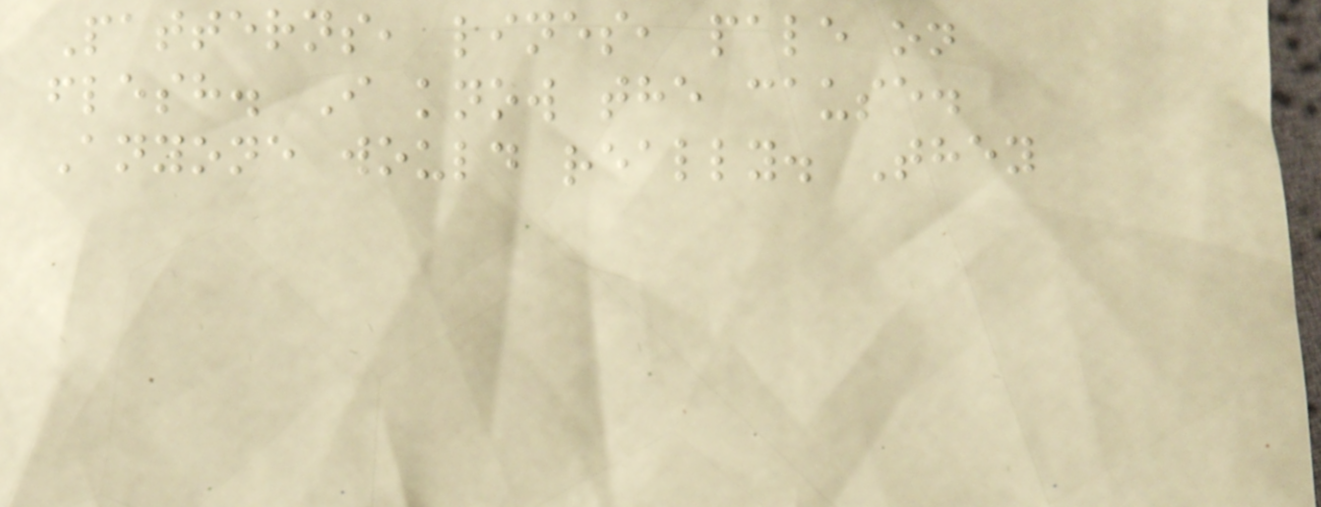Patterns, lines, pale on
flesh. I know the cause.
Anyone would really. They
